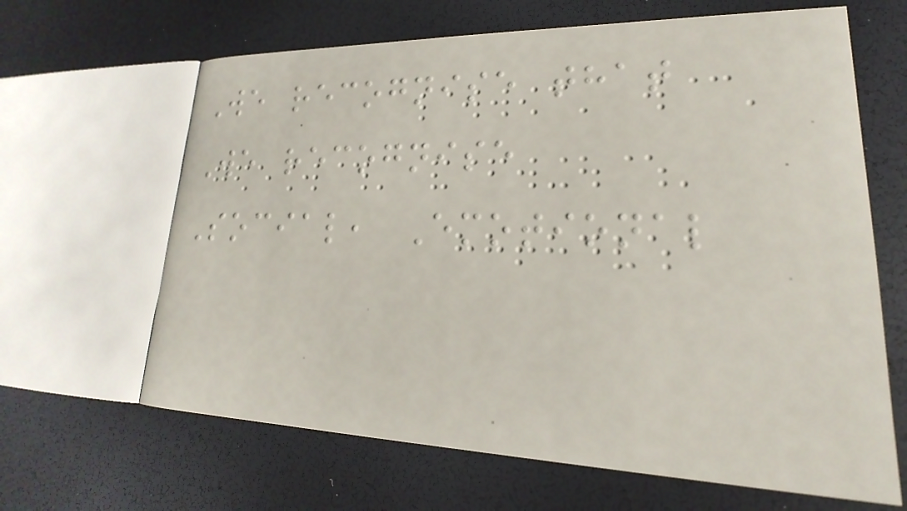We recognise that
We recognise
Social, Emotional
